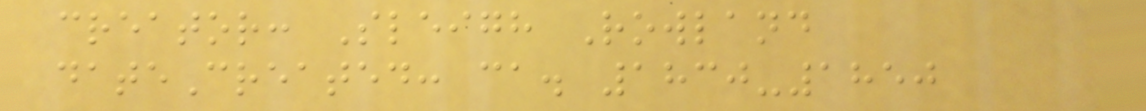creator: Sleigh Rowland
dateCreated: ca. 1830-1850
